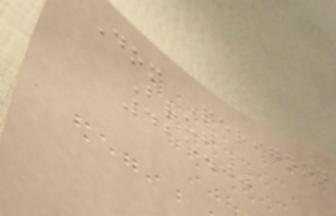Dom Perignon
Brut
425.00
